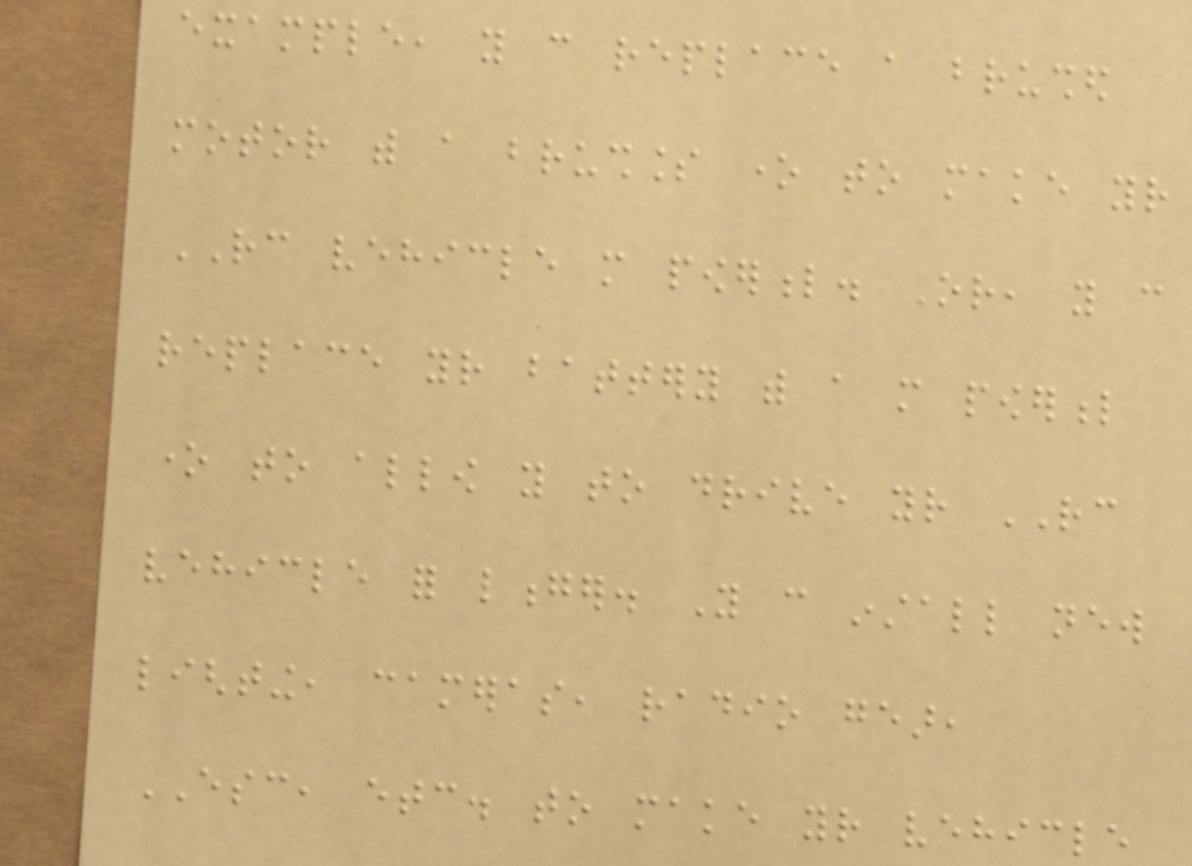example, you can replace a brushed
motor with a brushless one to make your
RC vehicle more powerful. Or, you can
replace your battery with a more powerful
one to allow you to drive your RC
vehicle for longer. You can install new
lighting, cameras, radio gear,
ESC, etc. to make your vehicle
